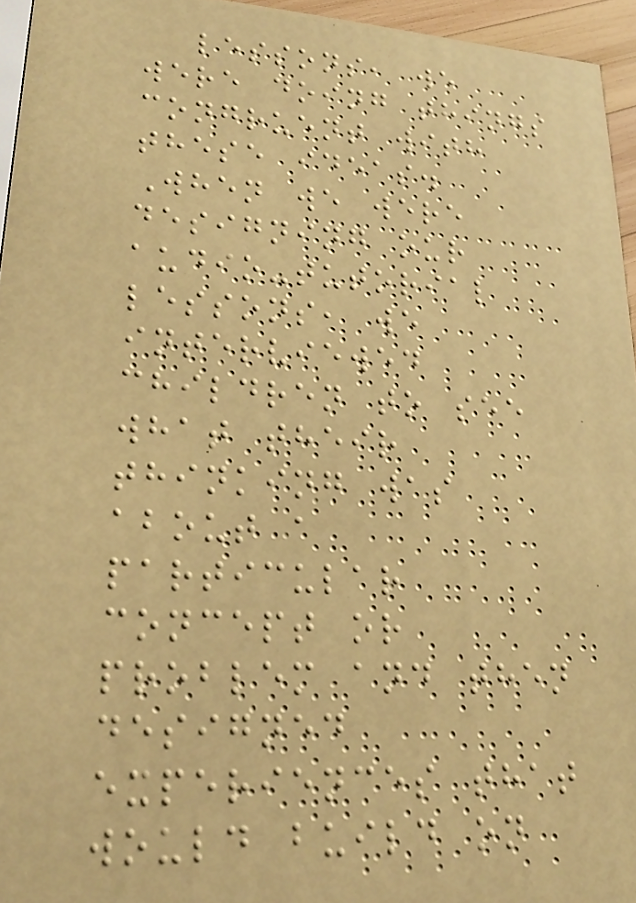lessons, we
were doing things
congruent with
these ideas.
When we were
designing our
audio-tutorial
lessons, we
interviewed
children to see
what their
thinking was
about a
particular
concept or
problem and then
designed
experiences that
would build on
